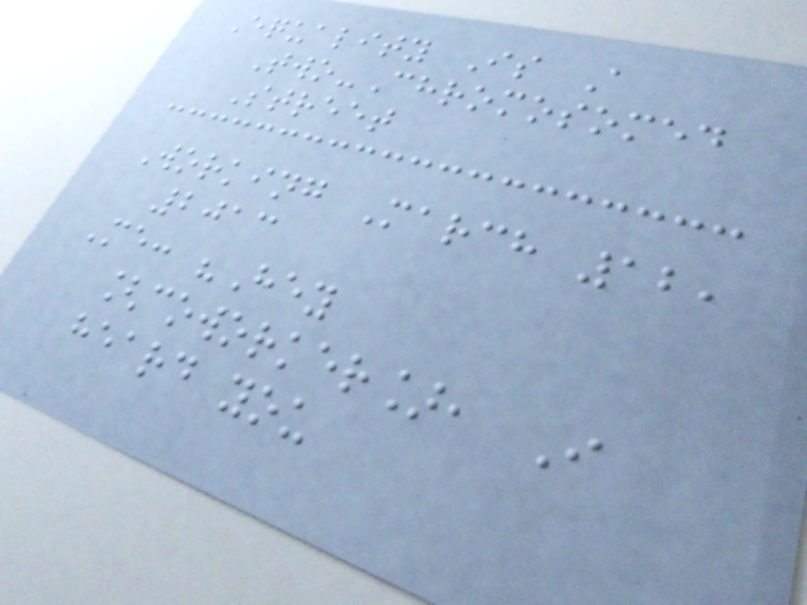Equality Is A
Two-Chromosomed
Street
Working March 12,
2013
Me: "Hey
[coworker], I
heard you
